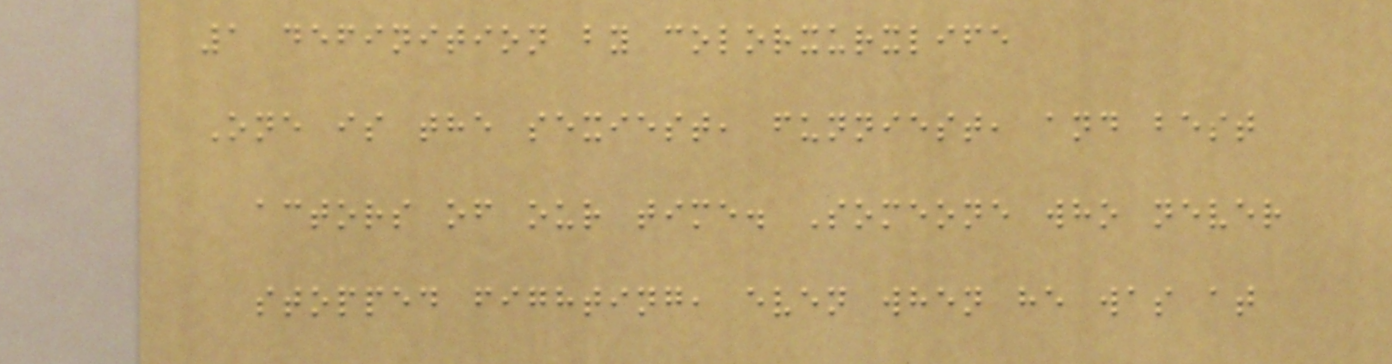1 definition by colorxurxlife
One is the sexiest, funniest, and best
actors of our time. Someone who never
stopped fighting, even when he was at
